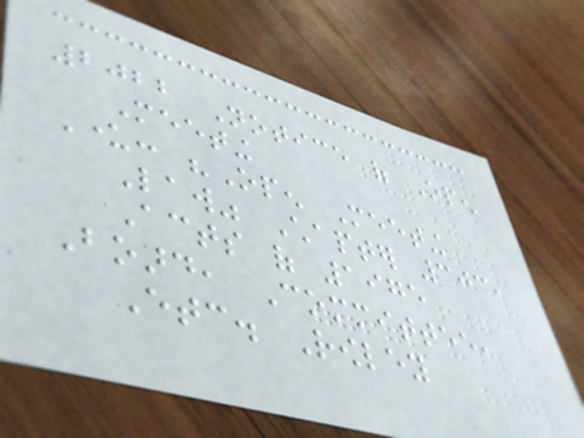2022 Notice of Open
Meeting
Under: "Open Meeting
Law" Chapter 303,
Acts of 1975
Board, Committee,
Etc. Rowley
